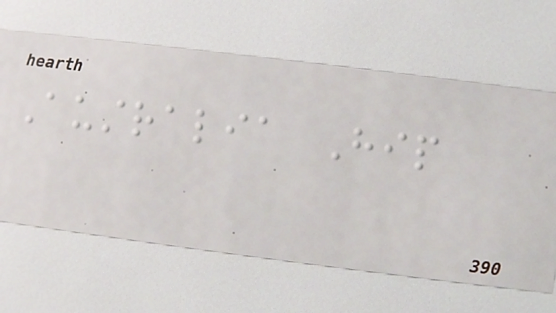Australia Hip
